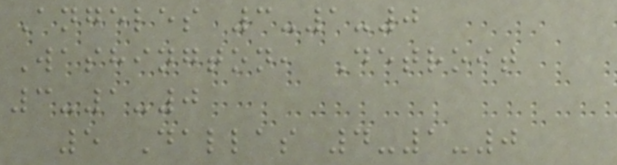Angeles 3-1-0
Washington, Detroit
3-1-0
5 Dallas 4-1-0
